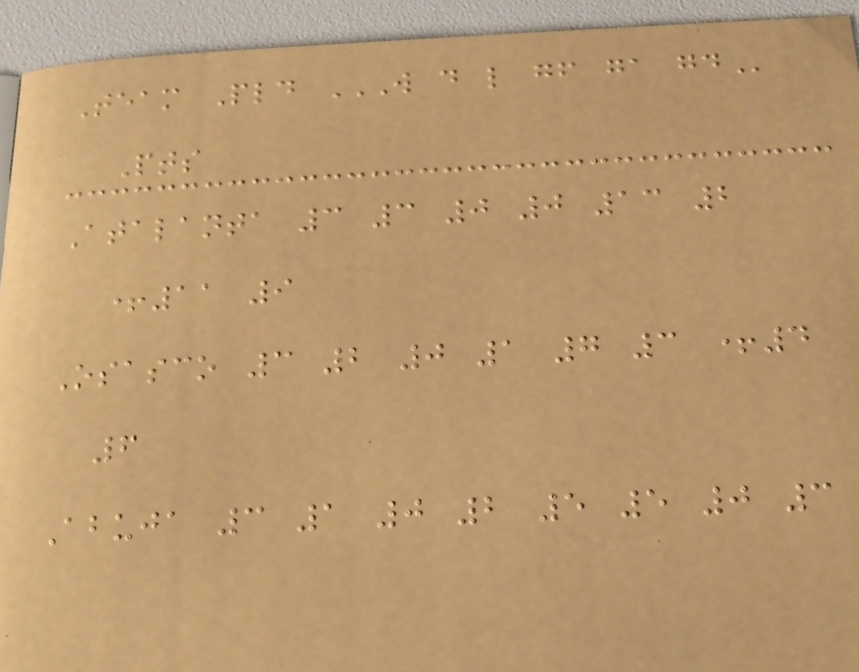Team Pld W D L GF GA GD
Pts
Atalanta 3 3 0 0 13 2
+11 9
Osasco 3 2 0 1 7 3 +4
6
Abuja 3 1 0 2 5 5 0 3
